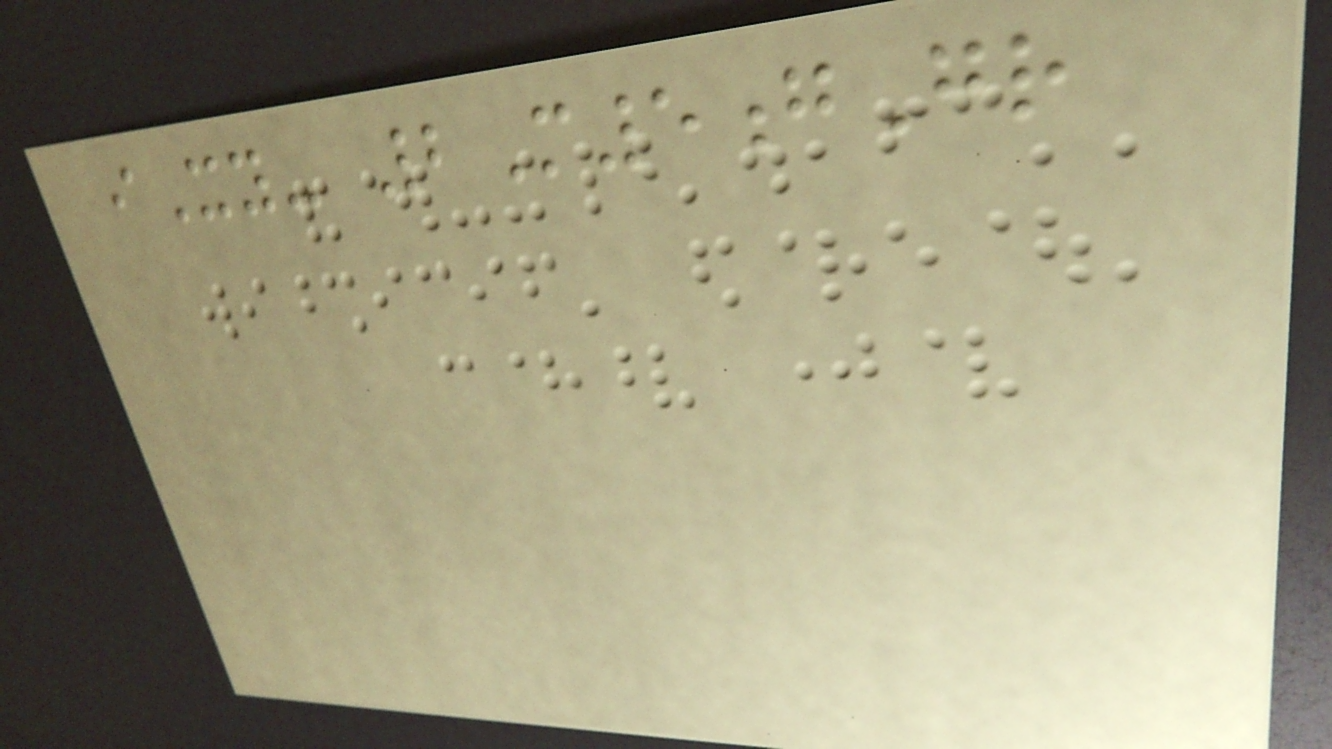iXy- 2M5gGr
